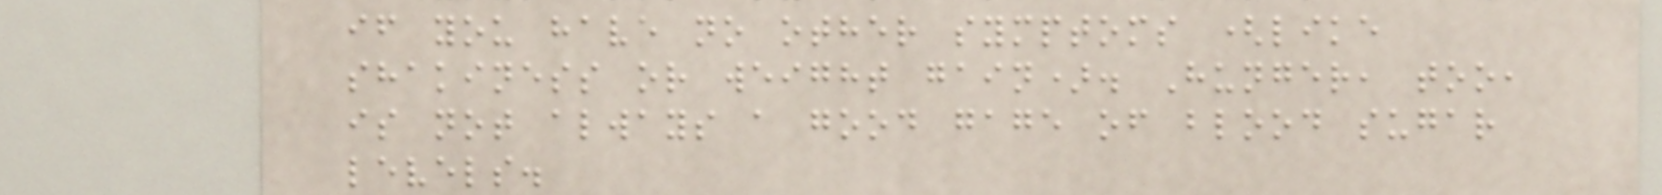if you have no other symptoms (like
shakiness or weight gain). Hunger, too,
is not always a good gage of blood sugar
levels.
